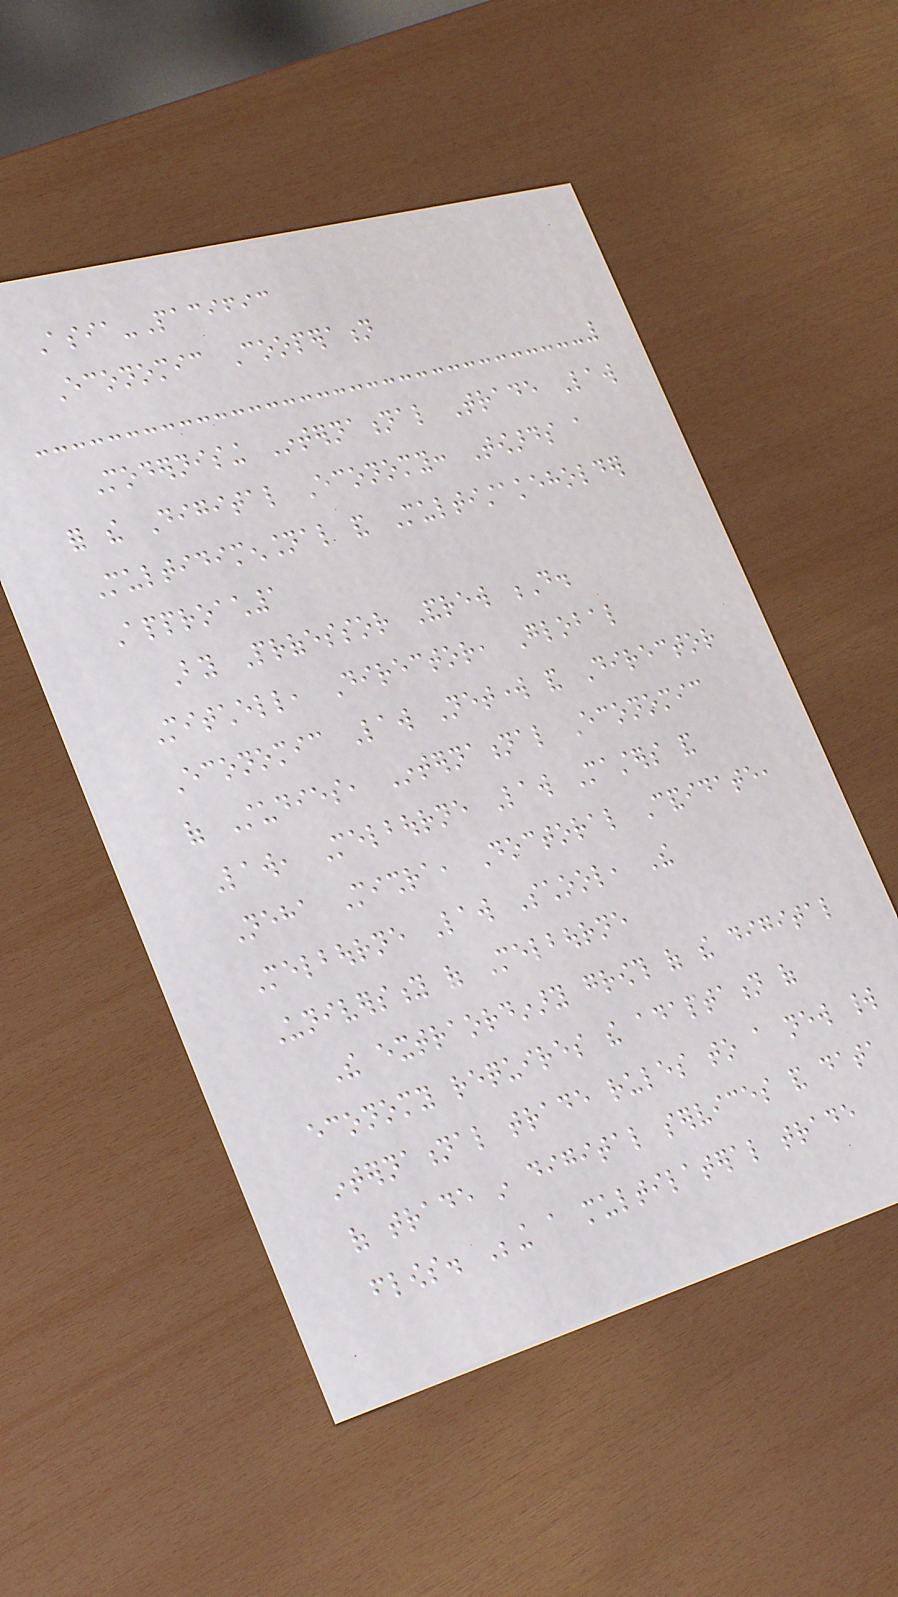Asia-Pacific
Economic Cooperation
Modernising International Trade Law
for the Digital Economy: Towards a
Multidimensional and Multistakeholder
Approach1
By Professor Andrew D.
Mitchell, Director, Global
Economic Law Network and Director
of Studies, International Economic
Law, Melbourne Law Masters and
Neha Mishra, Doctoral Candidate,
Melbourne Law School, The
University of Melbourne
The extraordinary growth of the digital
economy requires the adaptation of
international trade rules to a new world
of trade in digital services and data
flows. Being a multilateral trade
